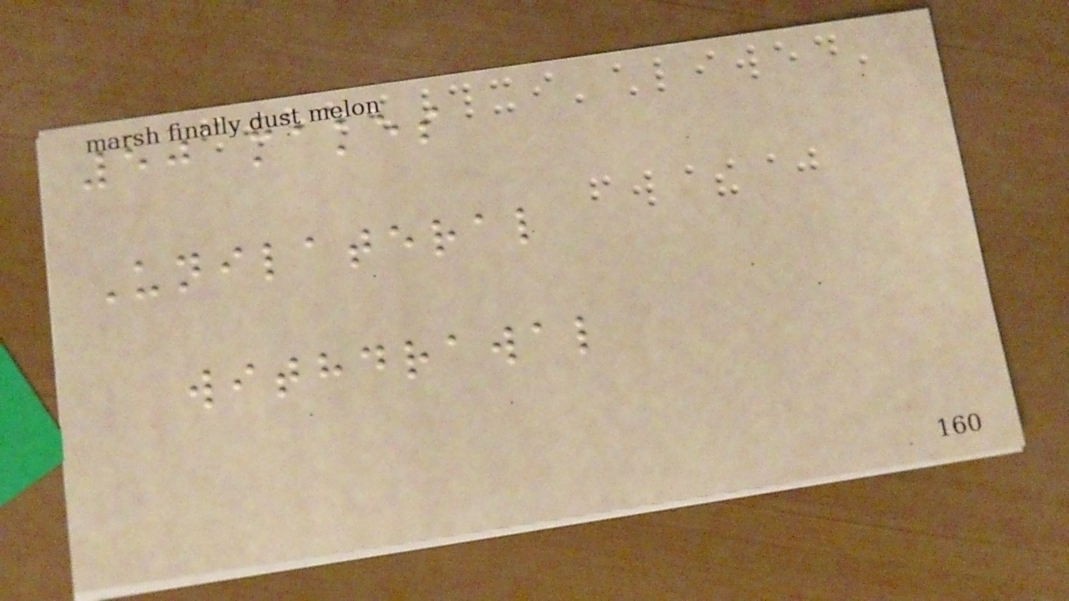50 makes
Unilateral
withdrawal
